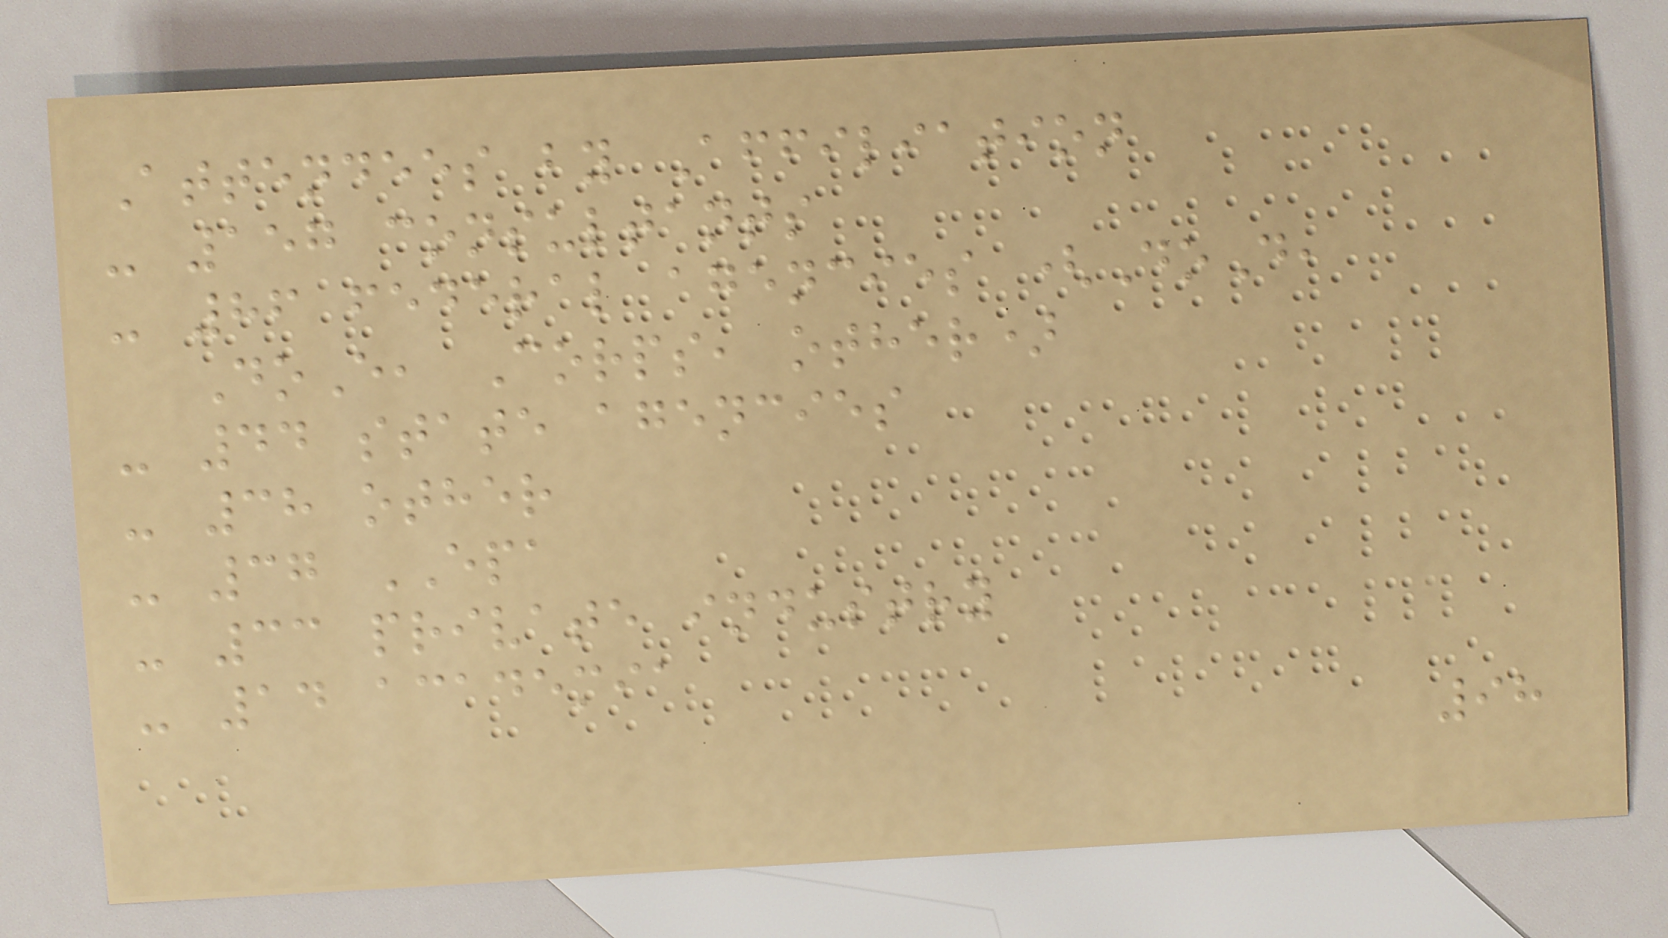Attendees by Affiliation
- 157 consultants
- 86 federal agencies (DoD,
DoE, Corps, other)
- 44 state agencies
- 38 other
- 37 EPA
- 33 private industry
- 14 academia
98
